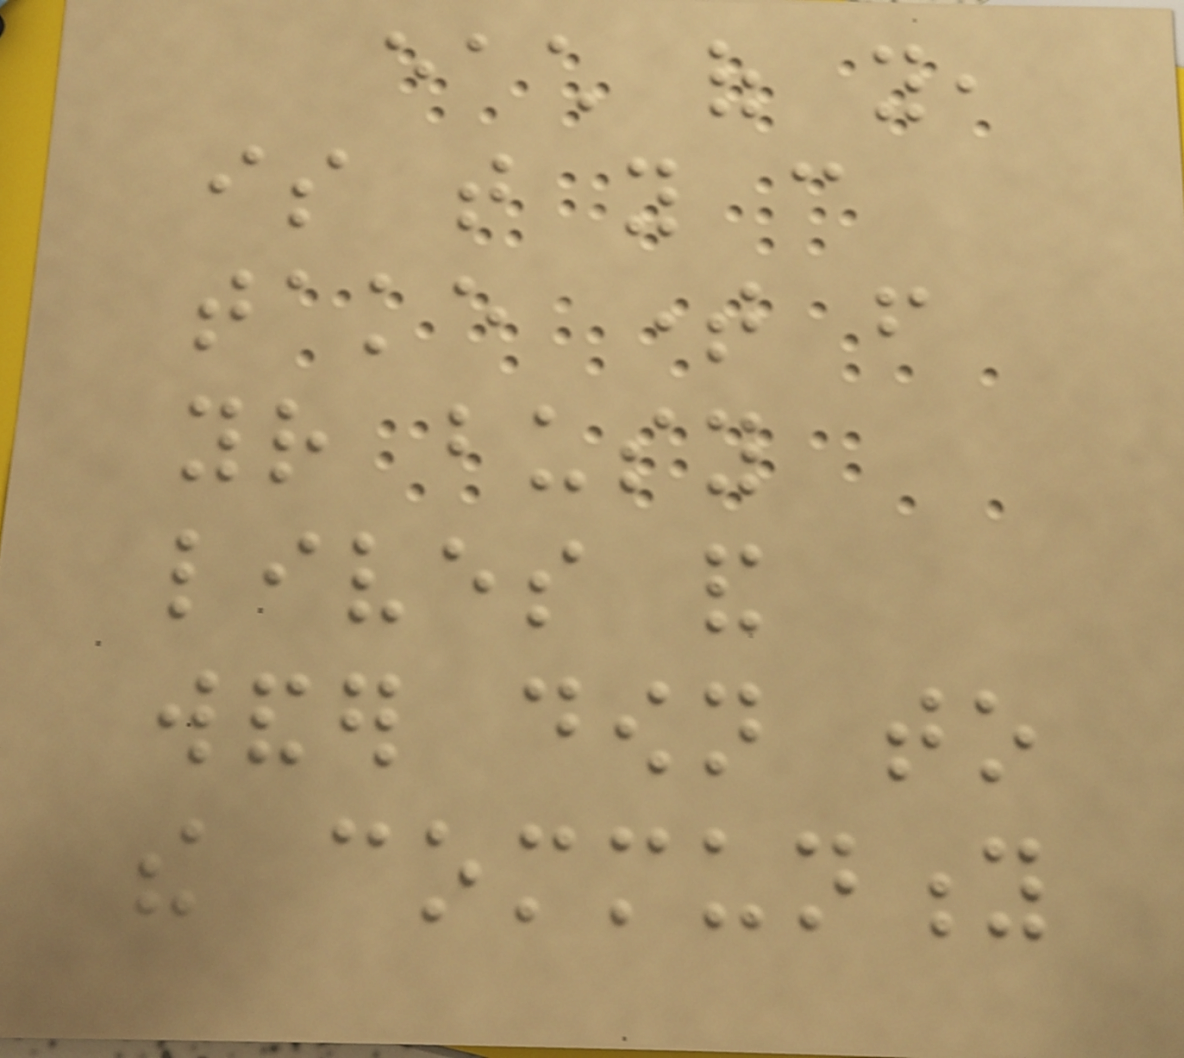each of you,
is that you can
take time from
your busy
lives and
wander down to
the community
